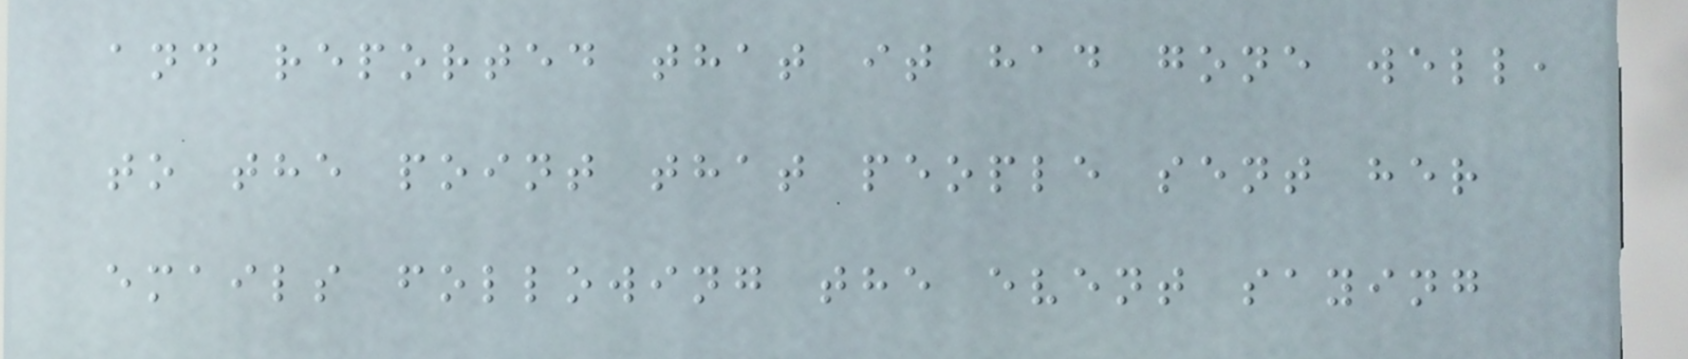and reported that it had gone well,
to the point that people sent her
emails following the event saying
